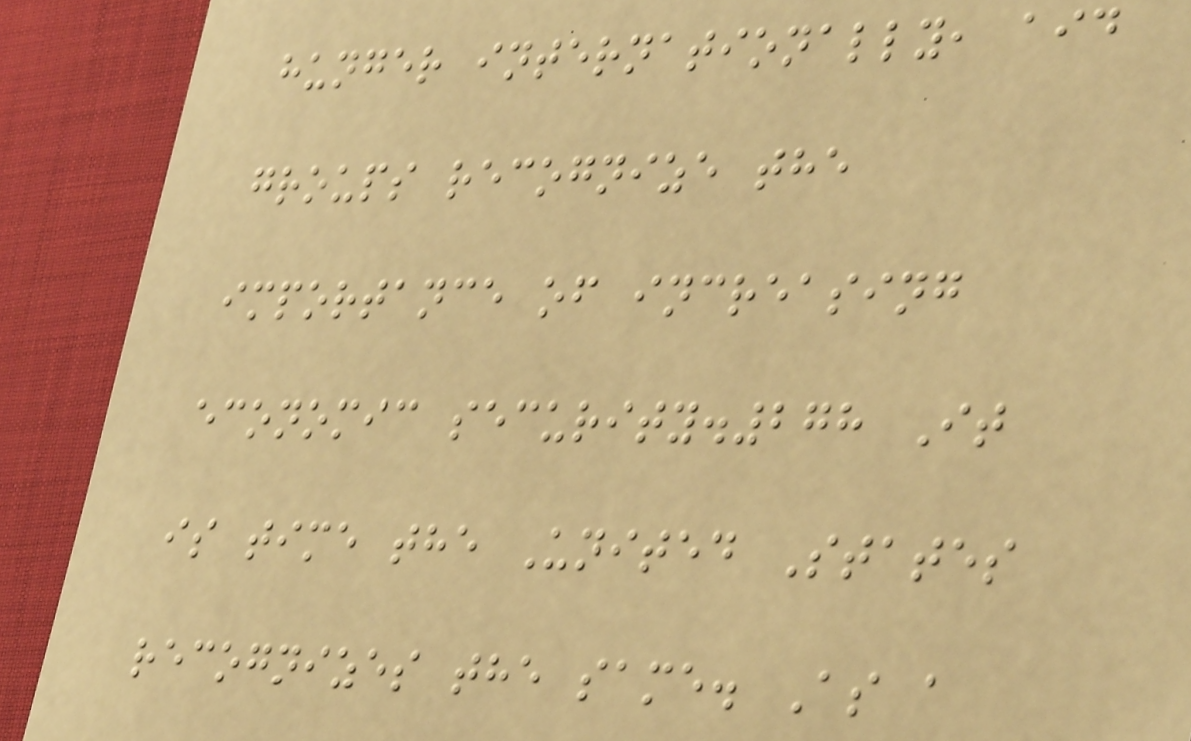hunger internationally, aid
groups recognize the
importance of increasing
economic security.278 It
is time the United States
recognizes the same. As a
